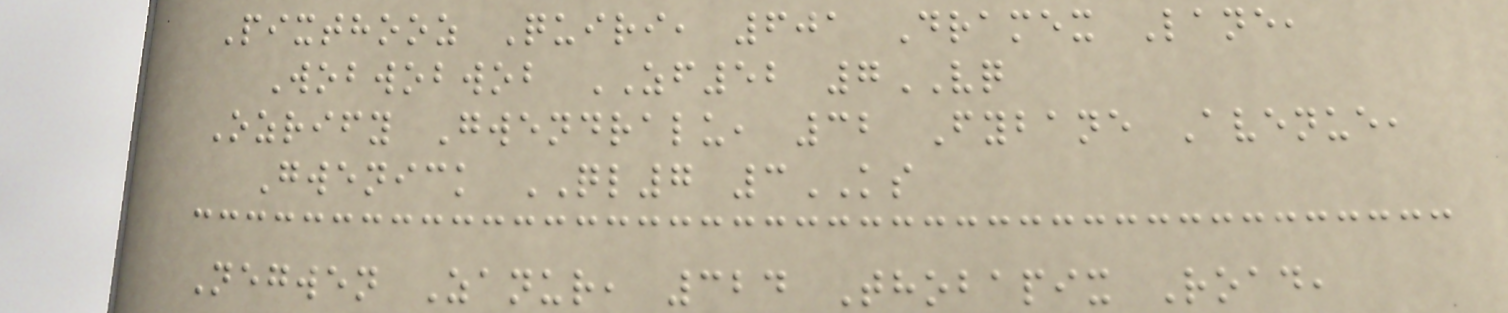Pixthooz Quiri, 601 Dramex Lane,
Wobwobwob ZF52 7VQ
Ozrify Gwendralu, 32 Fybane Avenue,
Gwenick QL7 3KS
Negwen Zanur, 324 Thobapix Road,
